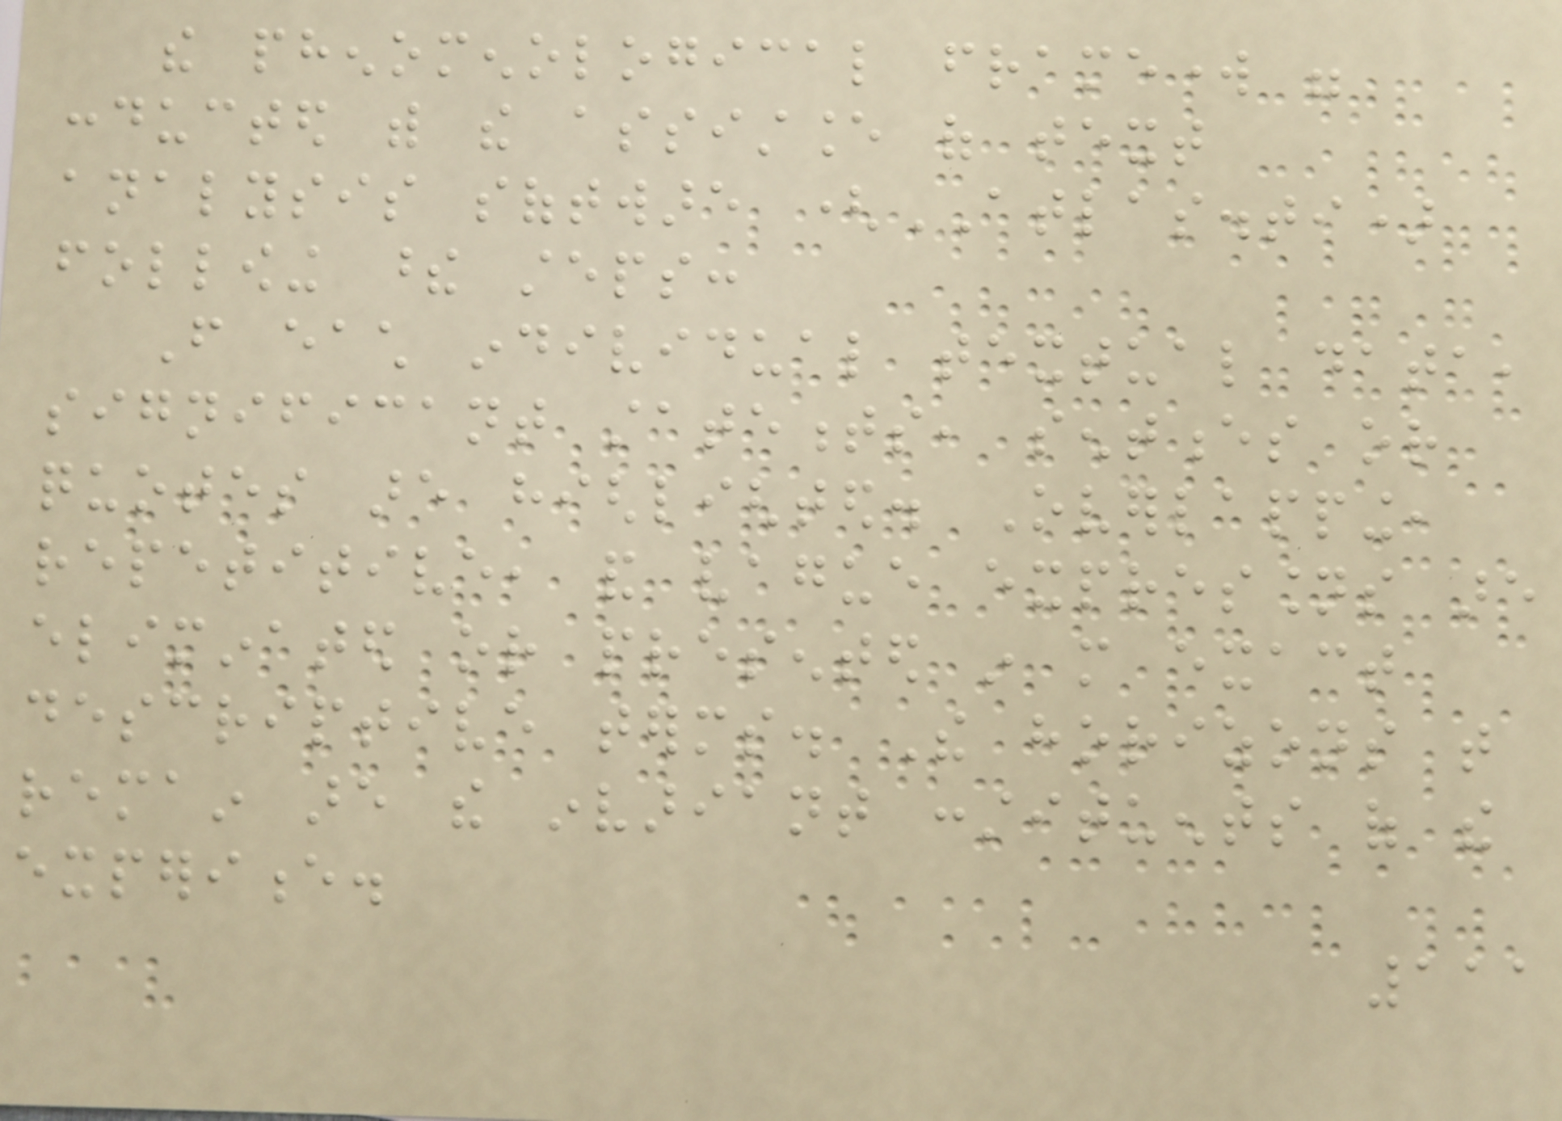the phenomenological framework were
conducted with the assistance of text
analysis software (ATLAS.ti)
following these steps:
From each individual textual data,
significant statements, sentences or
quotes are highlighted. Overlapping,
repetitive, and vague expressions are
eliminated or presented in more exact
descriptive terms. The horizons that
remain are the invariant constituents of the
experience.
111
